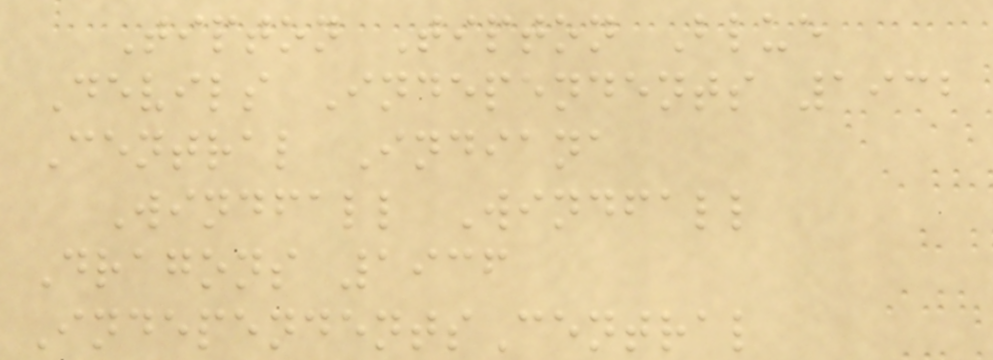Tipton Tipton Blue
Devils Independents 1932
Central Indiana
Windfall Windfall
Dragons 1936
IndependentsCentral
